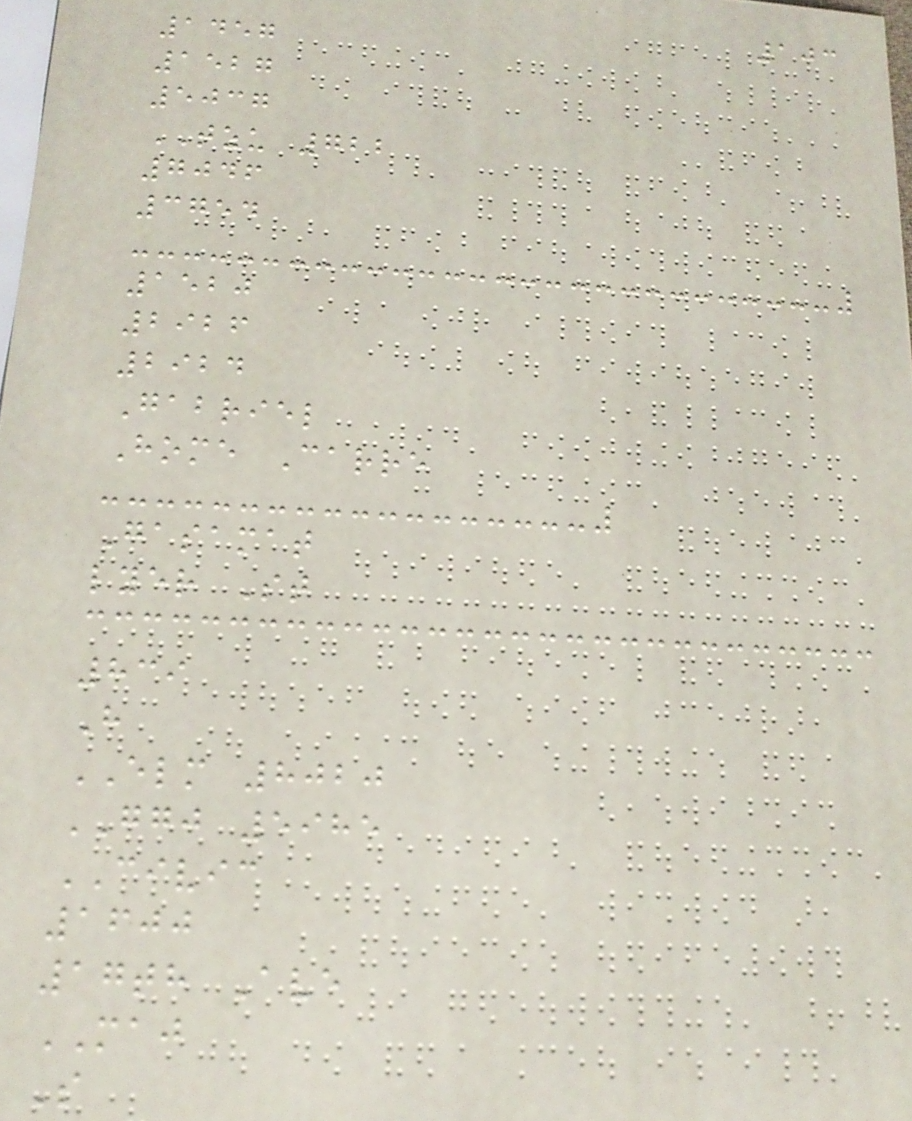103
1457
1527
5037
TZU 722
7046
3754
1520
2926
2924
Gabriel
Home Carre
Gasamat
lyer St
839
H
ELM 8020
GGJ 5985
CIVIC
1600
17th Ave
MAJ
S
